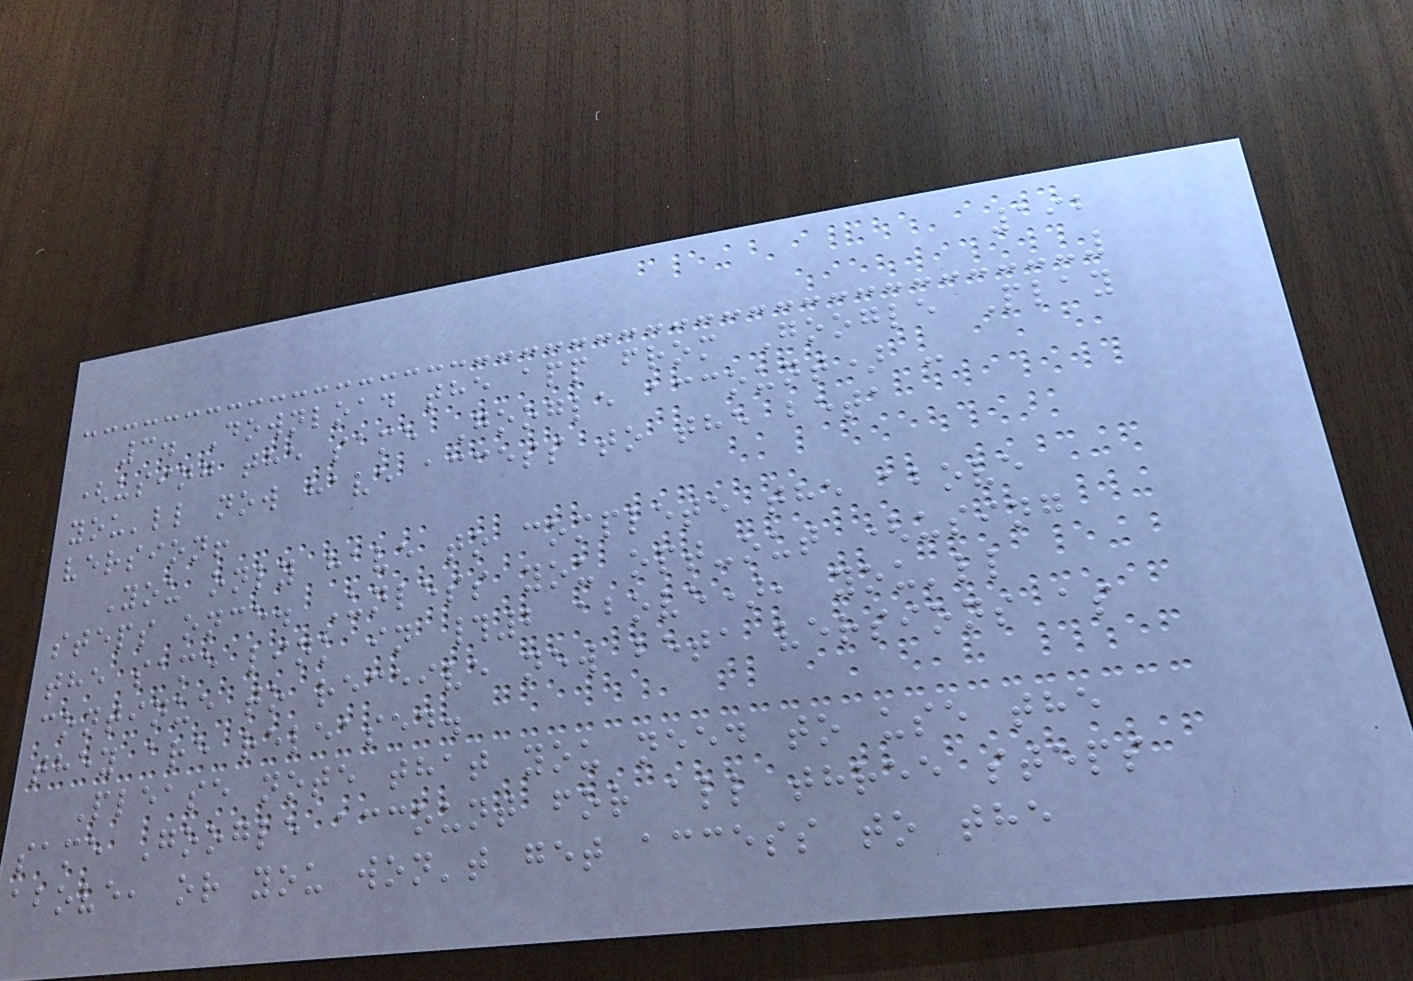192
3. Download the app from Google Play
(using the same Google account) -
you'll now have access to the beta
version!
You only have to complete the above
steps once. Unless you opt-out (using
the same link in #2 above), you'll
continue to receive new beta versions as
they are released.
Please note that you need to use the
same Google account for all three steps
above, or you won't get access to the
